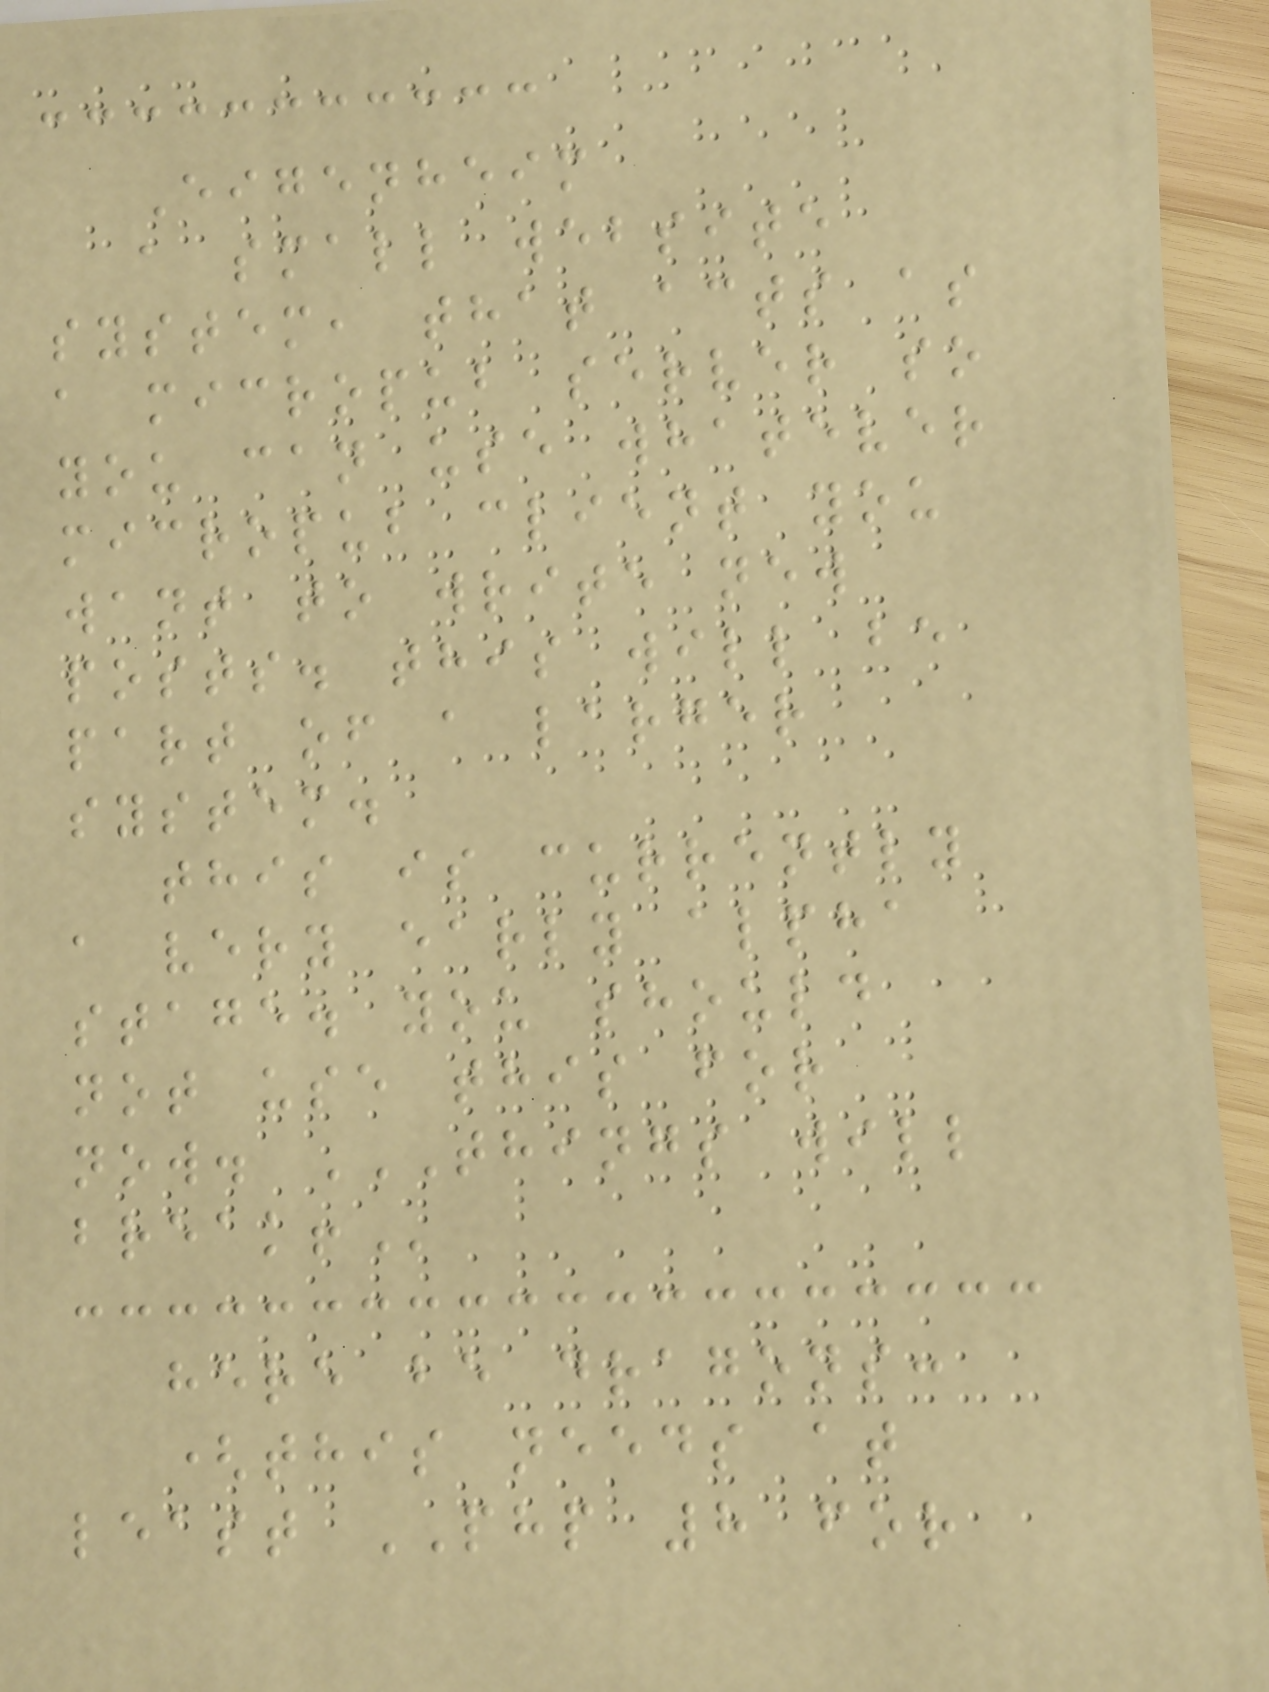Eigenheim
a small website
system, that acts as
a micropub server so
you can use whatever
micropub client you
want to write new
posts. this will be
part of a larger
system.
this is currently
a very early alpha
stage. you should
not use this for
now. THINGS WILL
BREAK!
here be dragons:
(this needs at
least PHP 8 for
